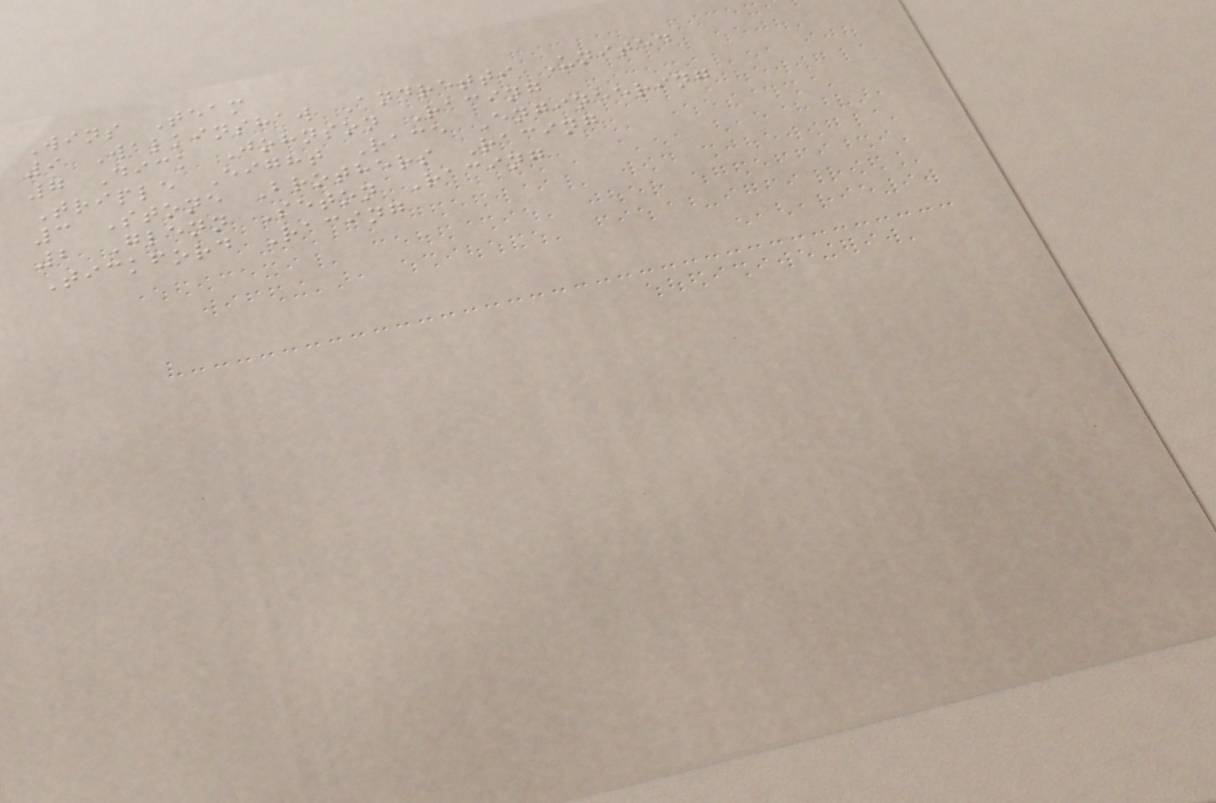Wins Team
9 Walkinshaw Andretti United
7 Dick Johnson Racing
Triple Eight Race Engineering
3 Stone Brothers Racing
2 Glenn Seton Racing
Tickford Racing
